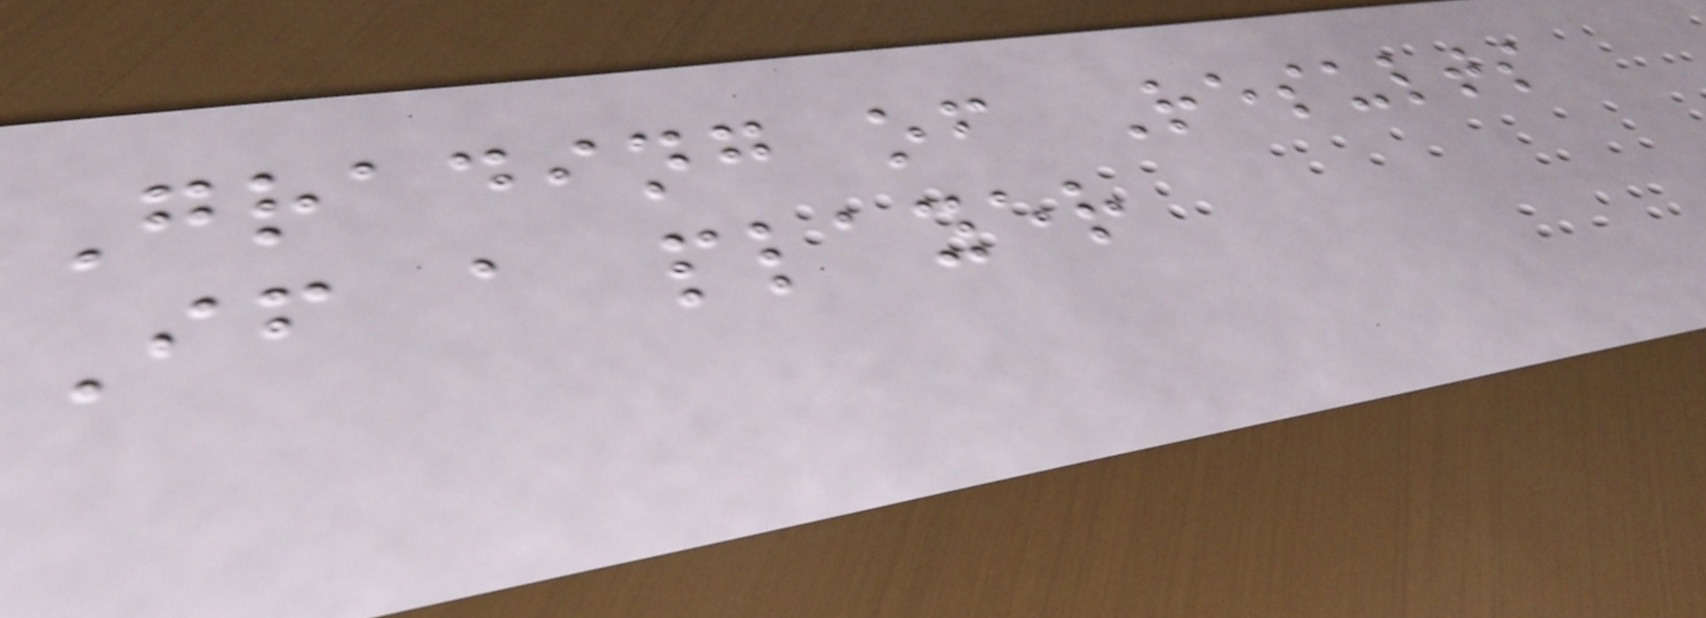Grading of Results
If a player
